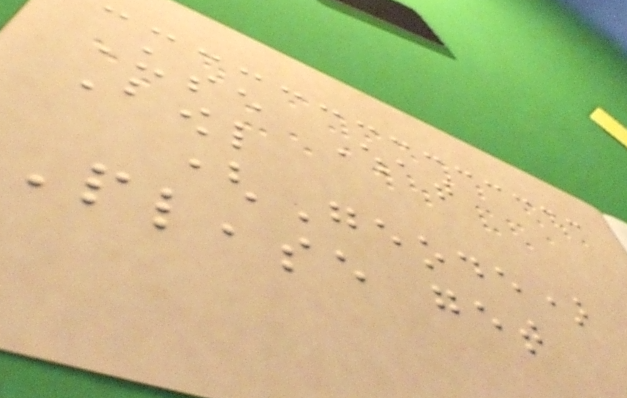Use What
Bowl
(Geode)
Please get
